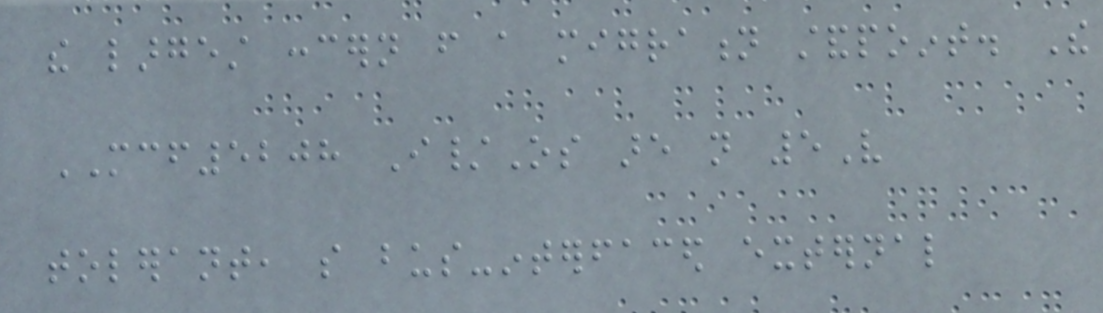the largest concern from a migration standpoint. The
MCF5208 I/Os are not 5V
tolerant, so bus-interfaced external
